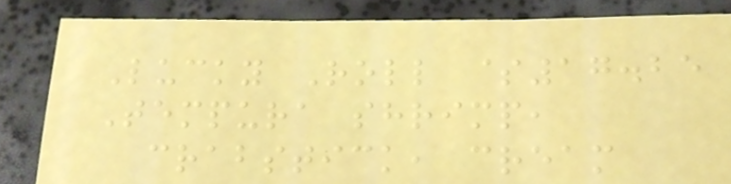Lucky Roll $17.25
Tempura shrimp,
crabstick, cream
